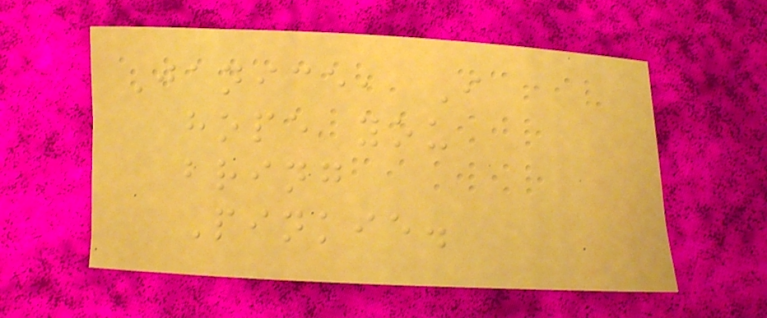Janice, I
hope you
bring
Pinkie.
